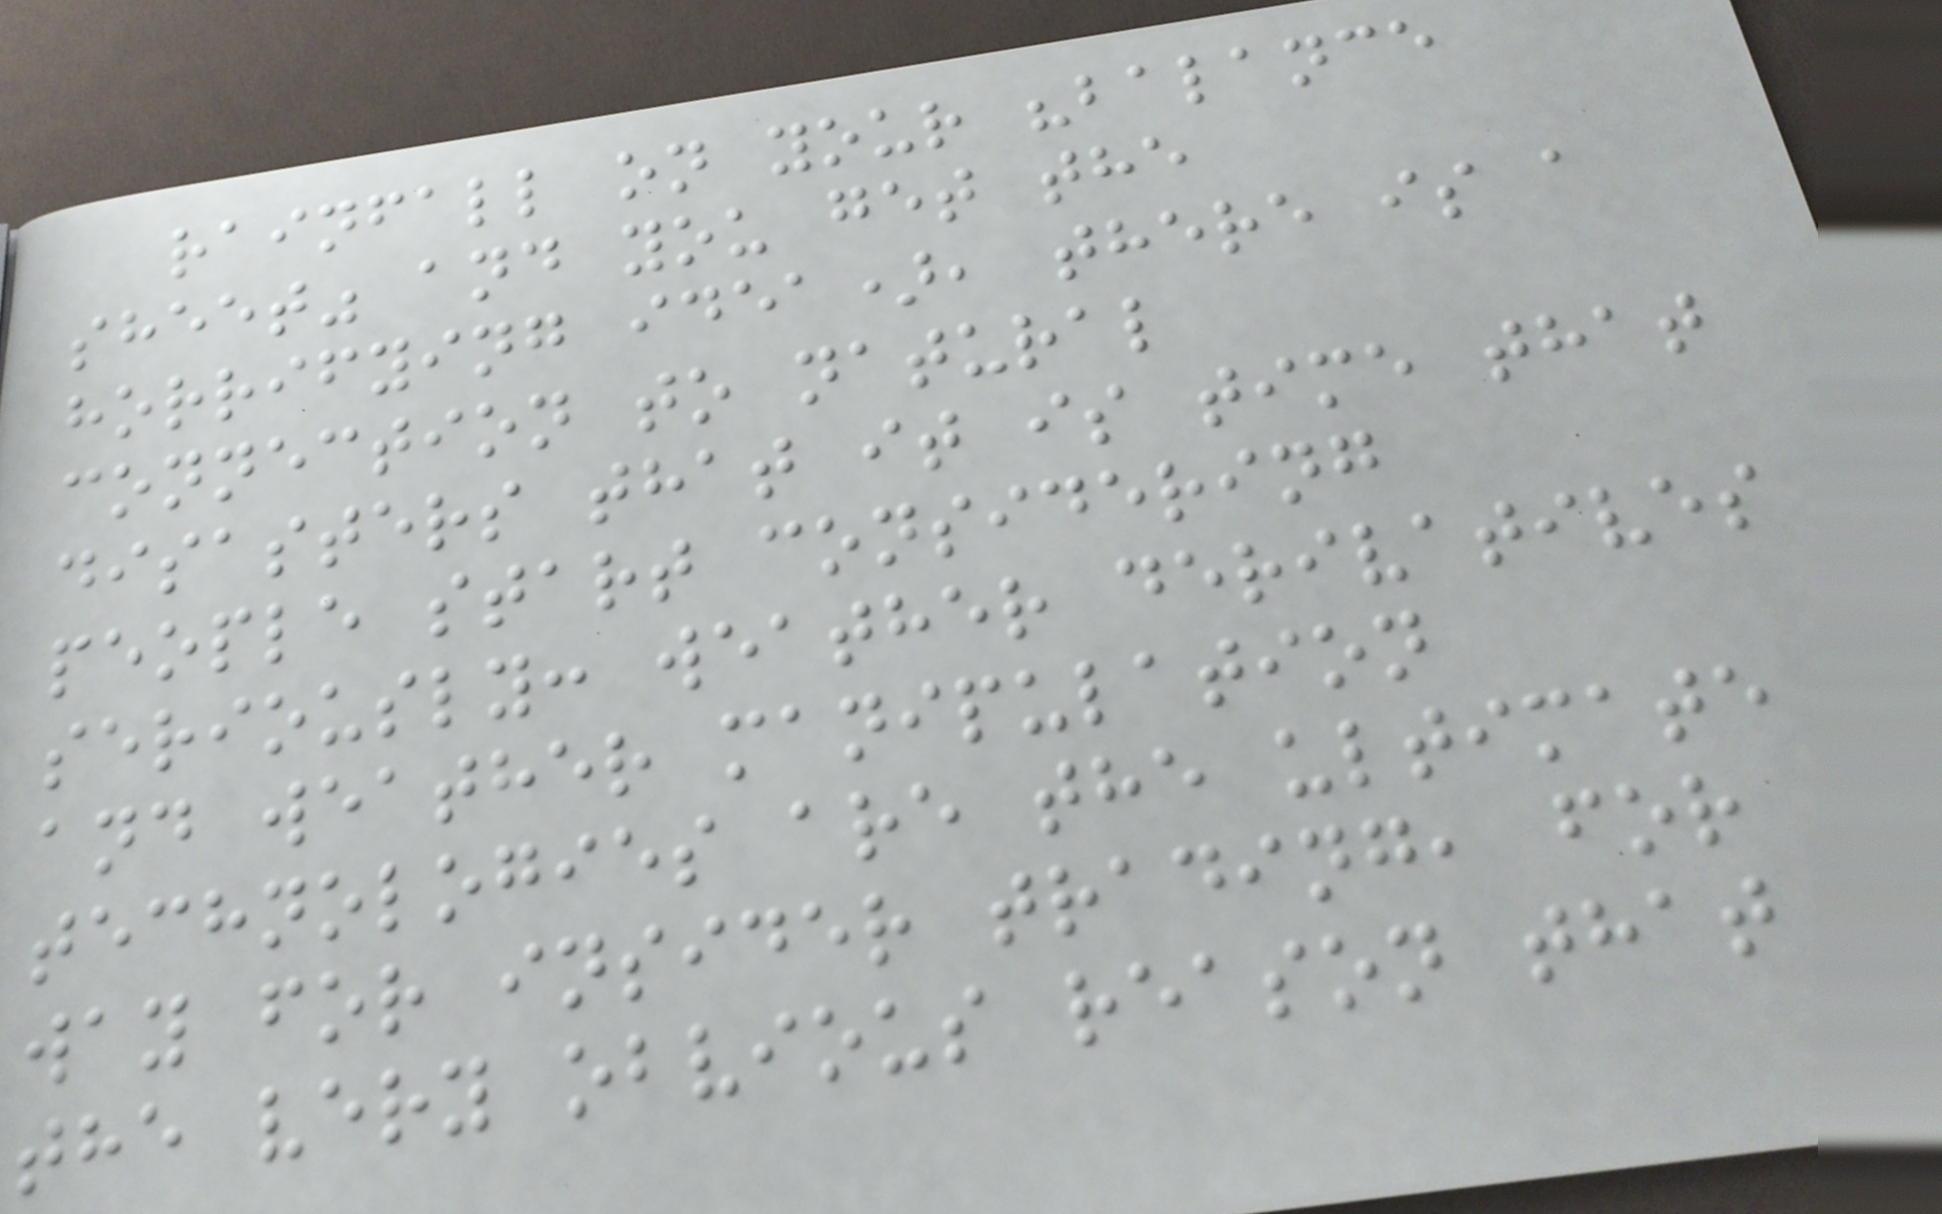rainfall on your "balance
sheet" and you get the
horrifying idea), there is a
connection to natural
disasters that it is time that
people start considering
seriously: weather derivatives
and weather manipulation
technologies are the ultimate
way for insider trading, for
the very obvious reason that
